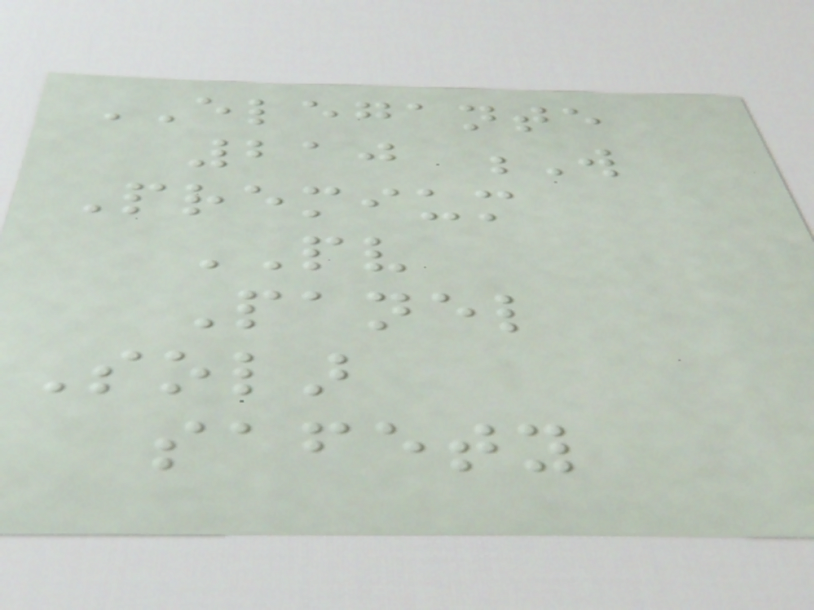ELEGANTE
210 W
Premium
PV
Panel
Solar
safety
